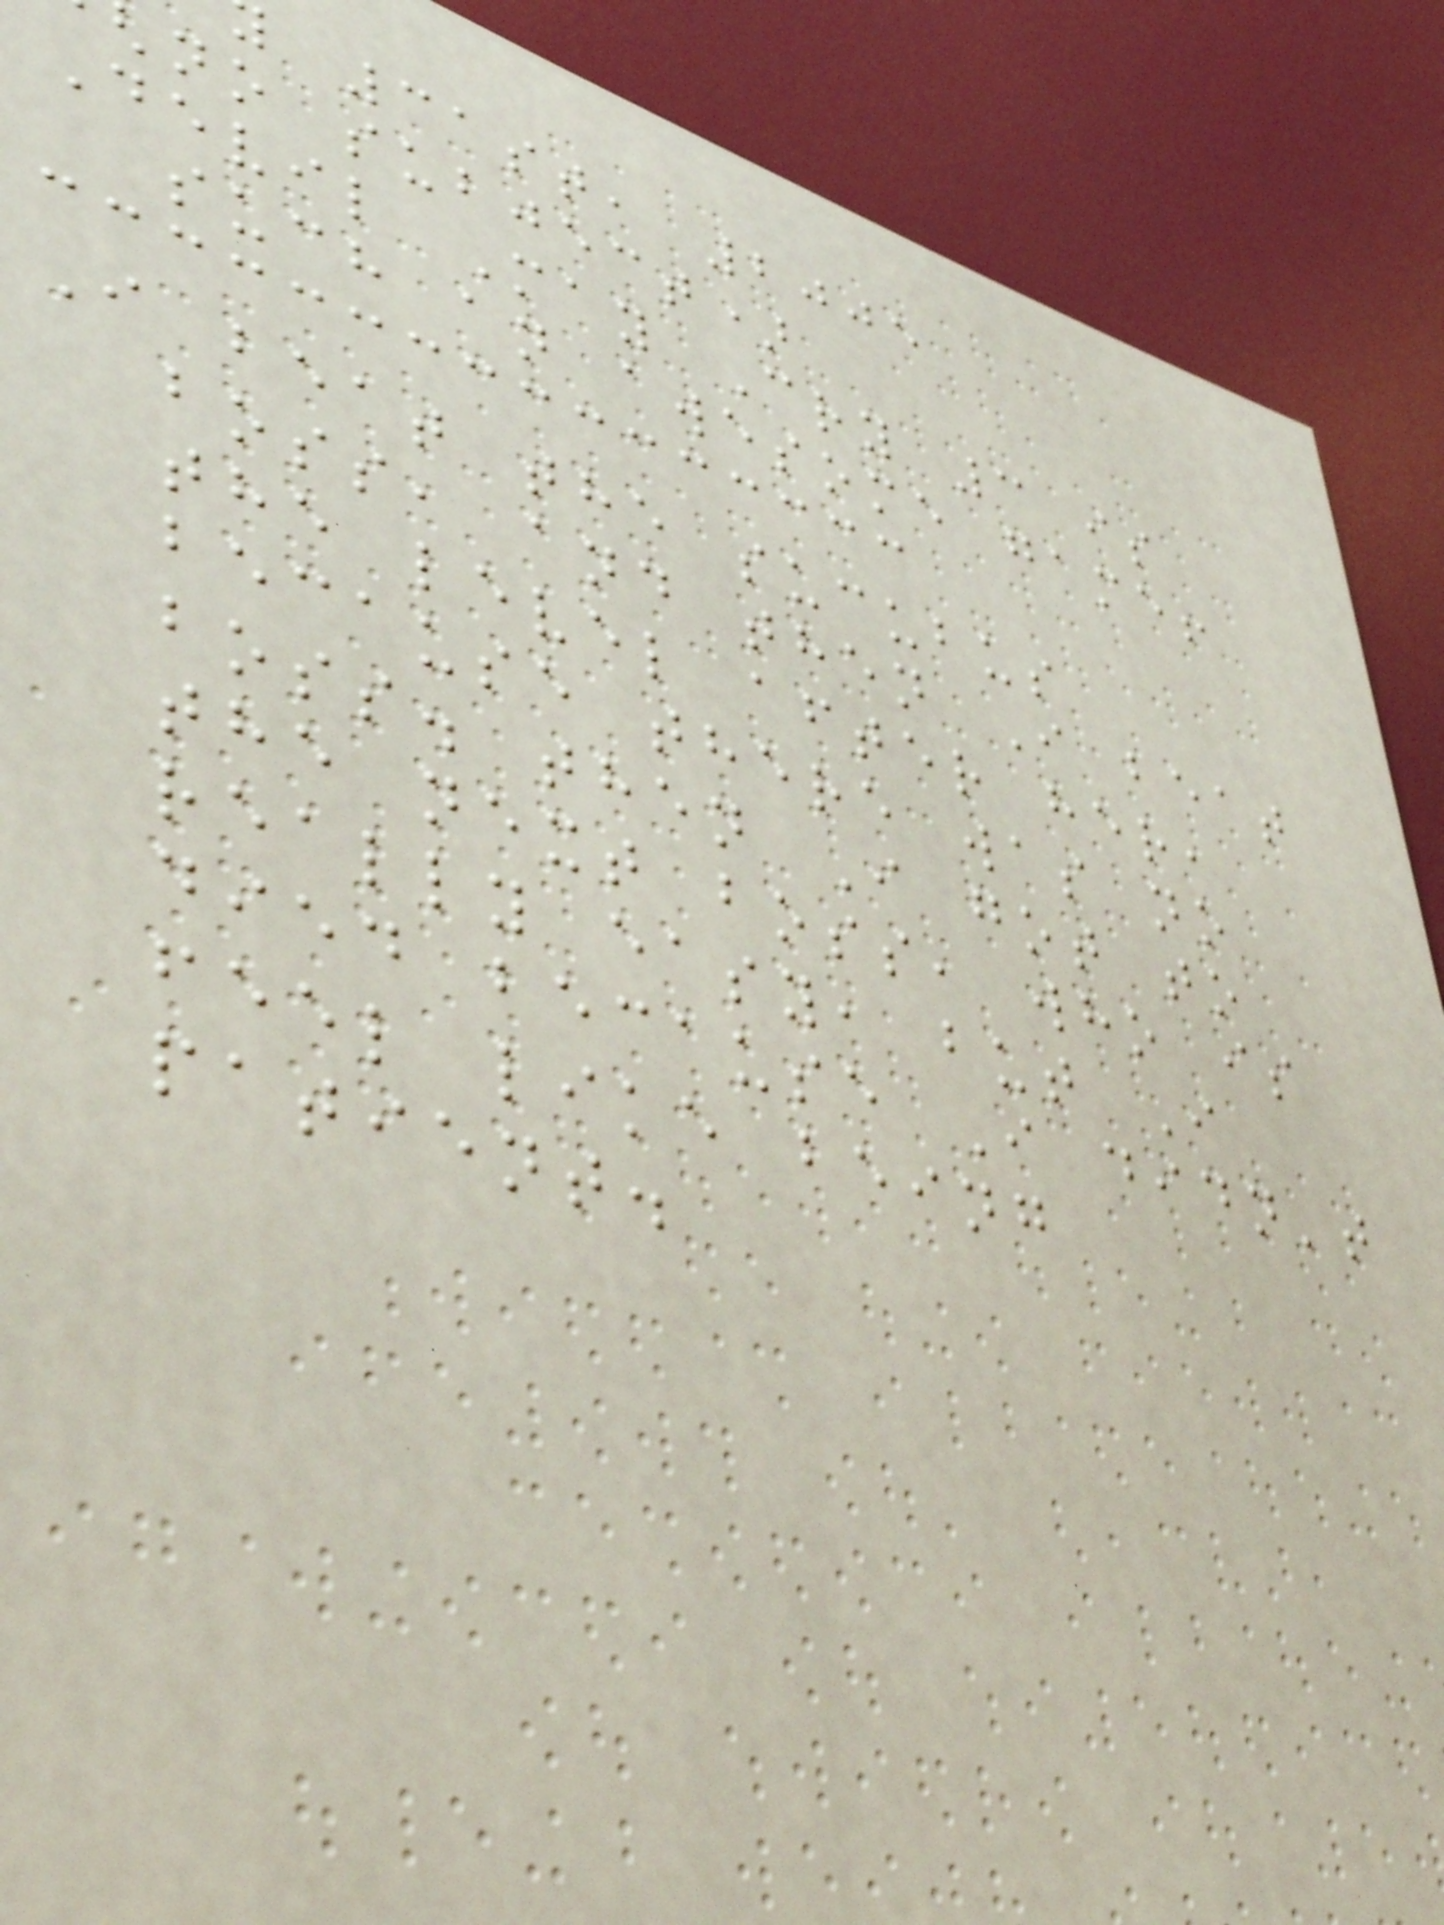31st, 2005
no subject)
Devil May Cry 3 is
such an awesome game!
I beat the sucubus
boss, and then I beat
the level after her,
because there was no
boss. then I got to
the next boss, who is
really easy, but I
died because I didn't
feel like being
patient.
